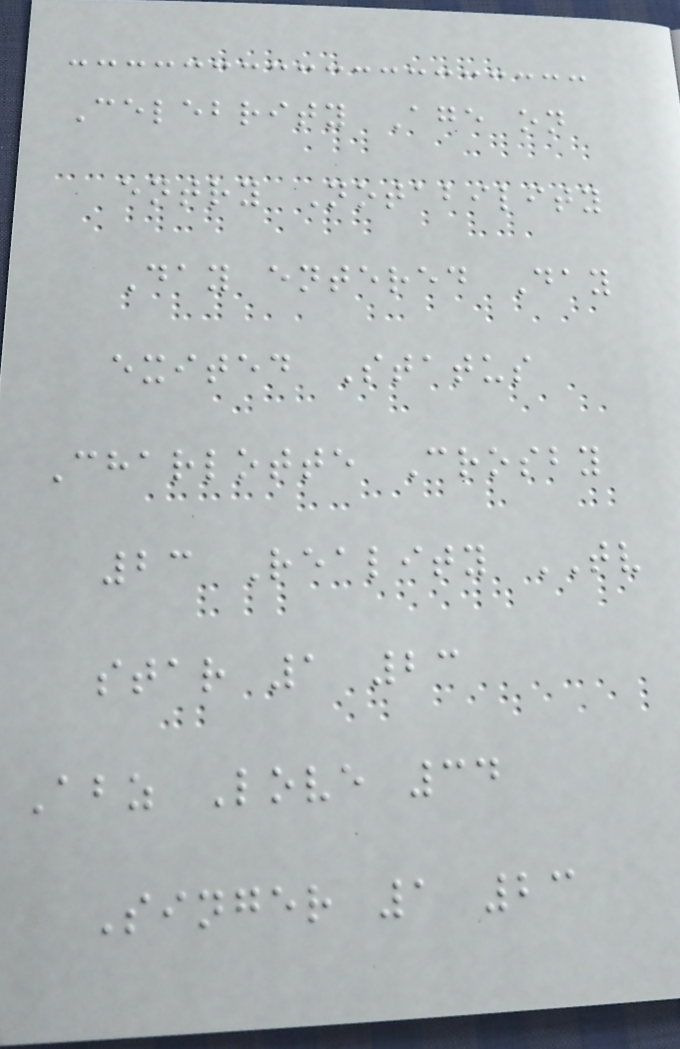Celebrity Age on
entry Notability
Day entered Day
exited Status
Charlotte Crosby
23 Reality TV
star 1 23
Abz Love 34
Singer 1 23
